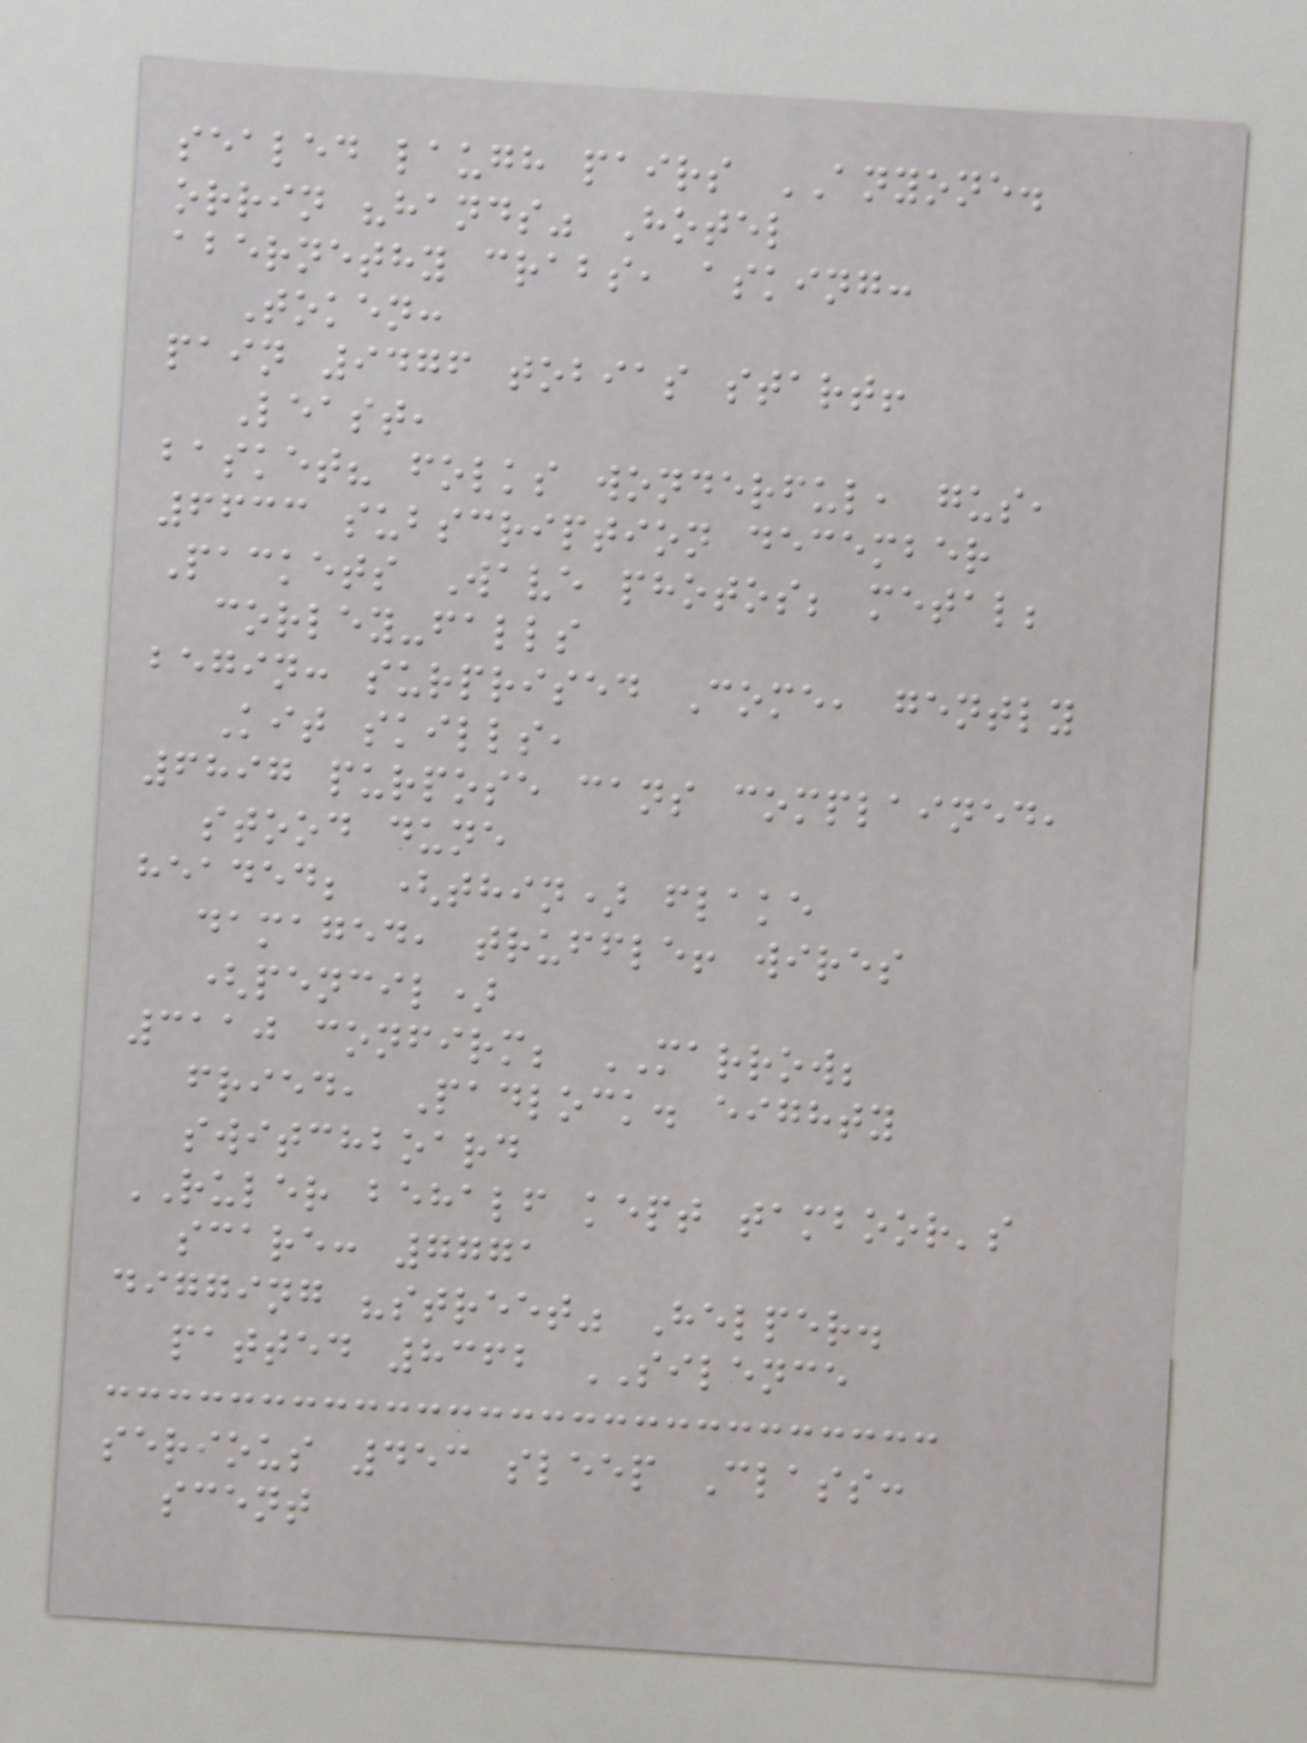sealed laugh pairs ANYONE.
orrin "hands" Hotel
abernethy crabs, asking:
Token:
pain 9476 tobias start!
Least,
basket? folks wonderful, gus,
6633 subscription december
Packets Wave photos; metal;
corley-falls
begin: surprised Come, gently
Kit skills,
6897 purpose cans complained,
stood dune
headed; (thin) flake
damaged, truffle! wires
(pencil)
3110 confirm; MARROW;
fried, Padlock. eighty
switchboard
RULER behalf kept tamboor's
scare: 7771
digging "street" Helper.
patted 8362 SILENCE
serious 453 sleep Class:
scent
